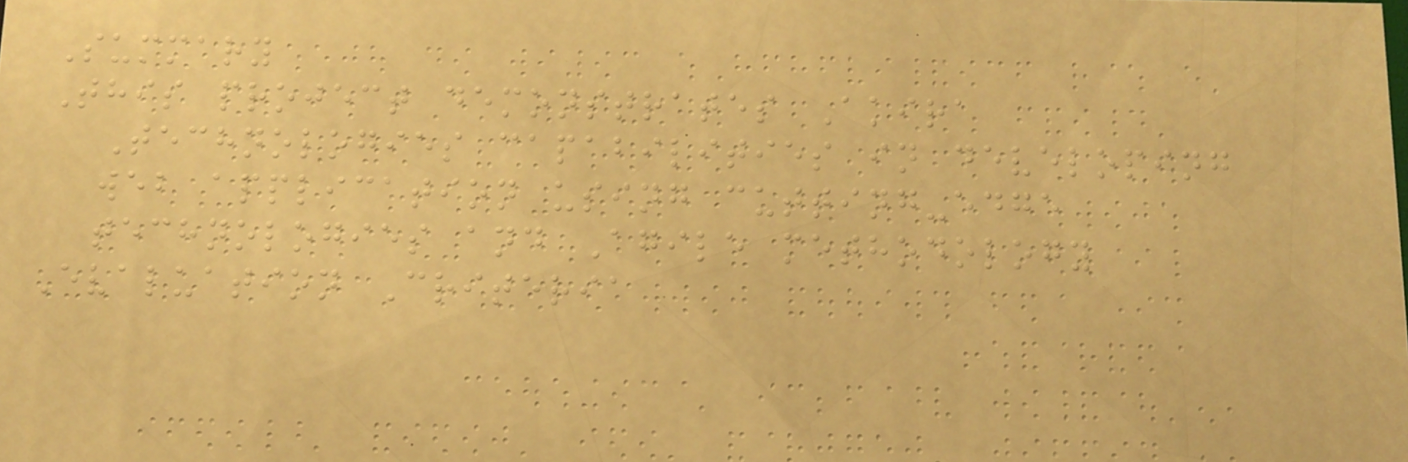Summary
This project demonstrates Akira
Technologies capabilities in developing
web application using cutting-edge
technologies and Agile methodology
Evaluation Criteria
